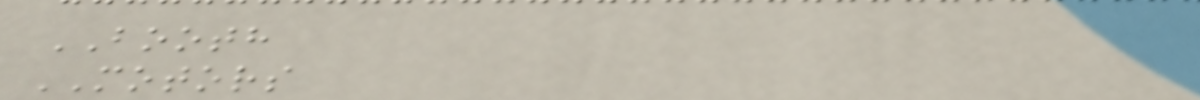BOOTH
MOTORS
